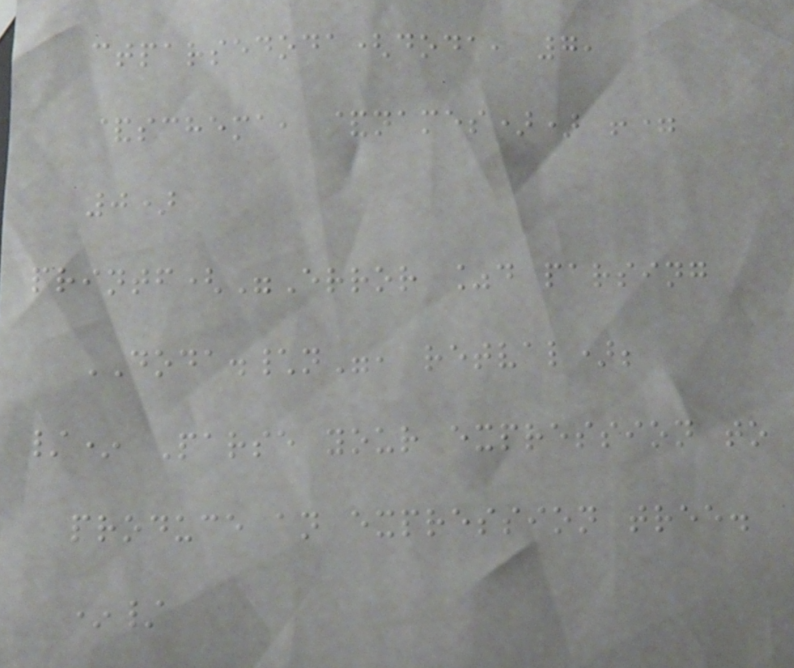ctparsedoda(doda, 7,
&schema, &names)) !=
0)
printf("Error %d parsing
DODA.\n", retval);
/* Parse your expression to
produce an expression tree.
*/
